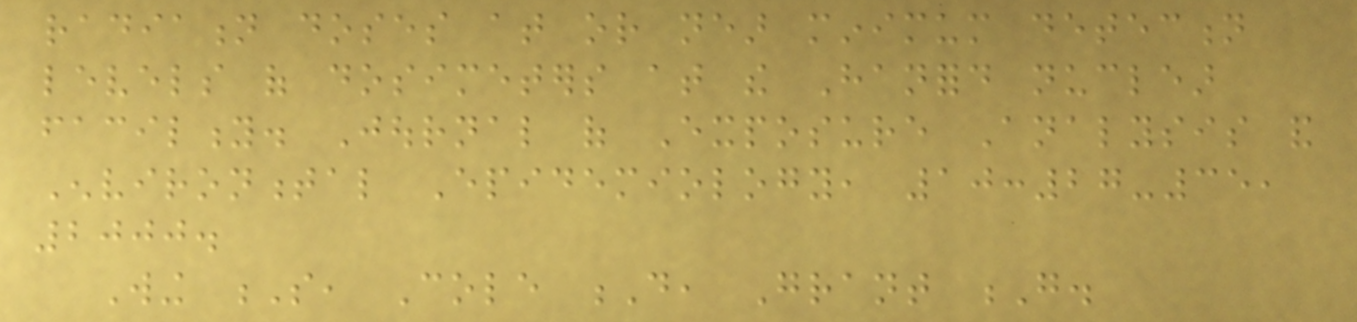radiation doses at or near minimum detection
levels of dosimeters at the Hanford nuclear
facility. Journal of Exposure Analysis and
Environmental Epidemiology, 10:27-35,
2000.
Wing S, Cole D, Grant G.
